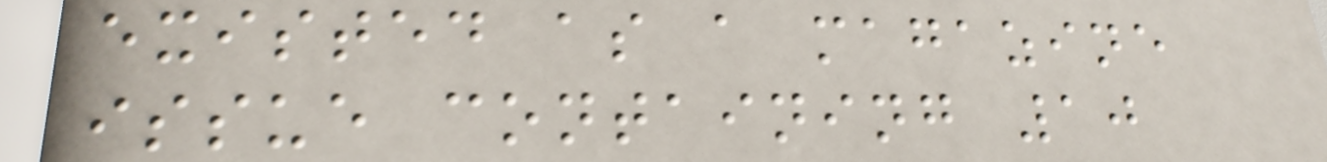existed as a magazine
issue containing 10
